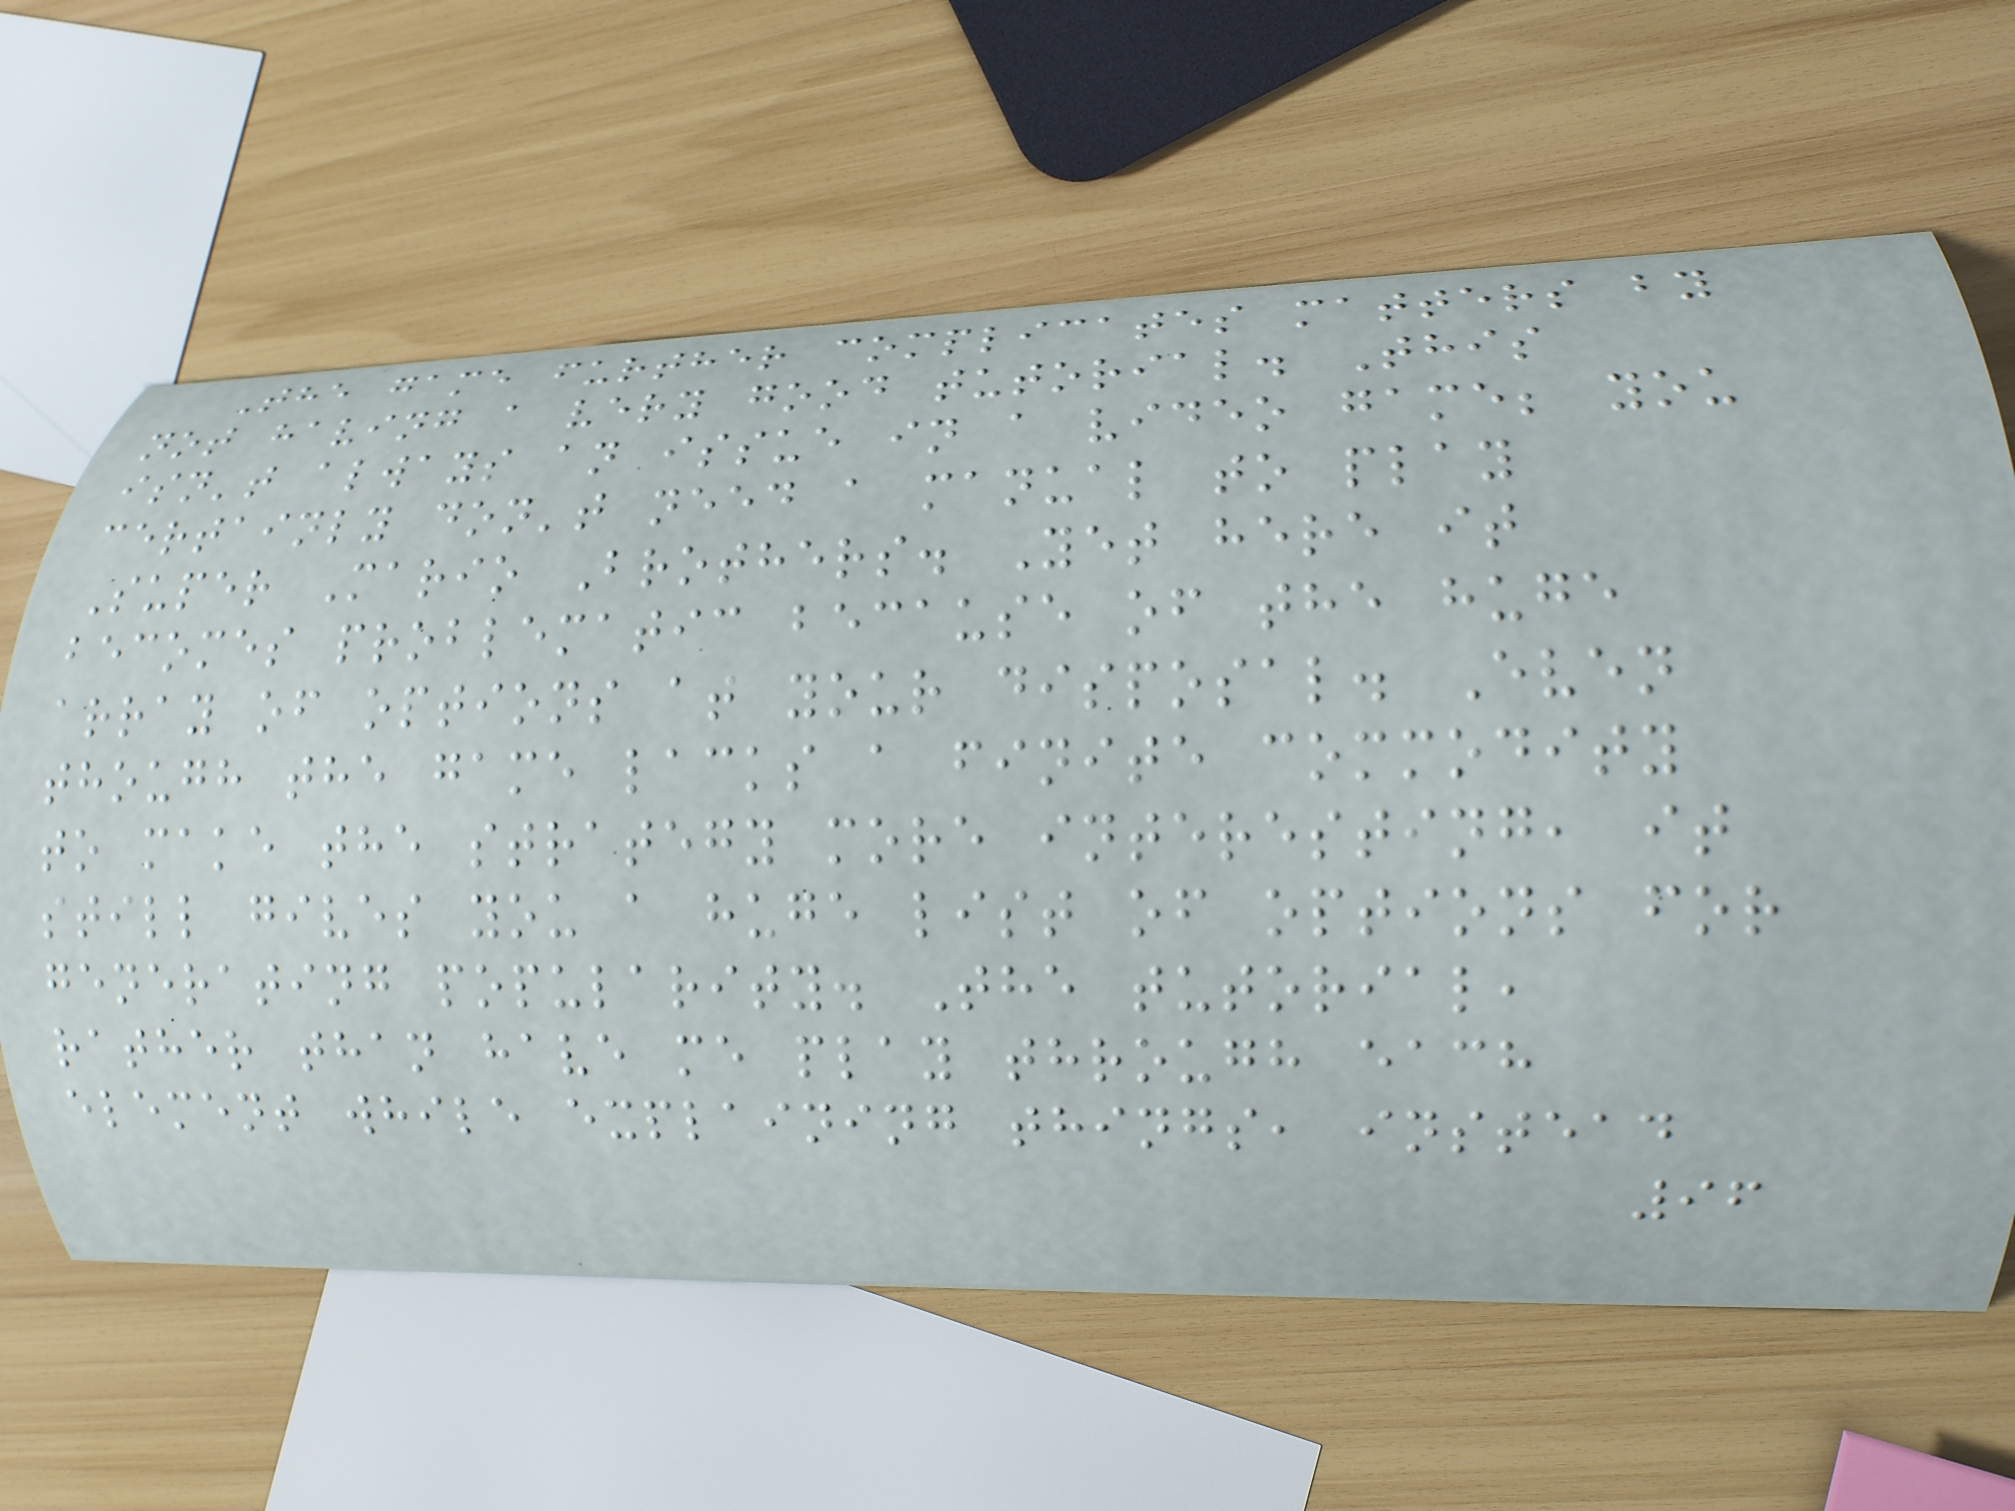The game further complicates matters by
not having a very good tutorial. This
isn't always an issue in a video game; you
certainly don't need a manual to play
Super Mario Brothers. Yet here it
becomes problematic because of the huge
array of options at your disposal. Even
though the game lacks a finite commodity
to make the strategy more interesting, it
still gives you a huge list of options for
generating popularity. The tutorial,
rather than have me play through each
element while explaining things, instead
96
